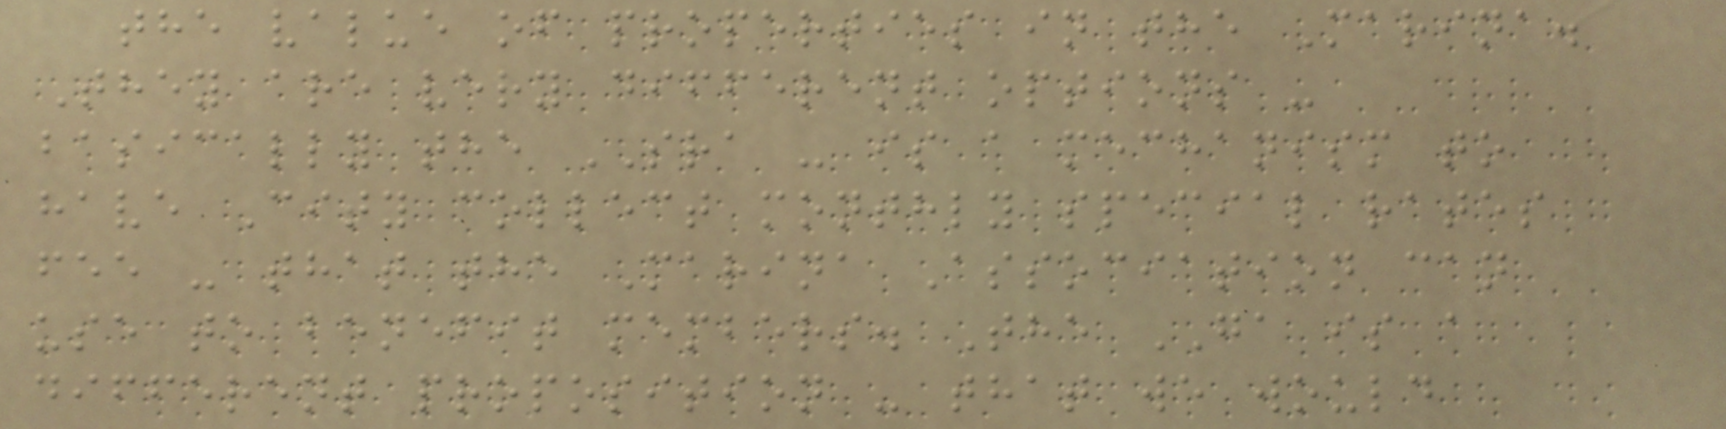the value of properties in the Marina.
They are very different options -
basically the SRA - is a mechanism to
have City collect monthly special rates
fee - that the Marina Association can
use to benefit members. The GA is a
different proposition - that we would
